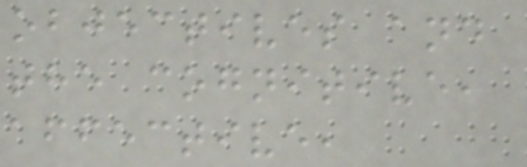objectives and
the cognitive,
affective,
